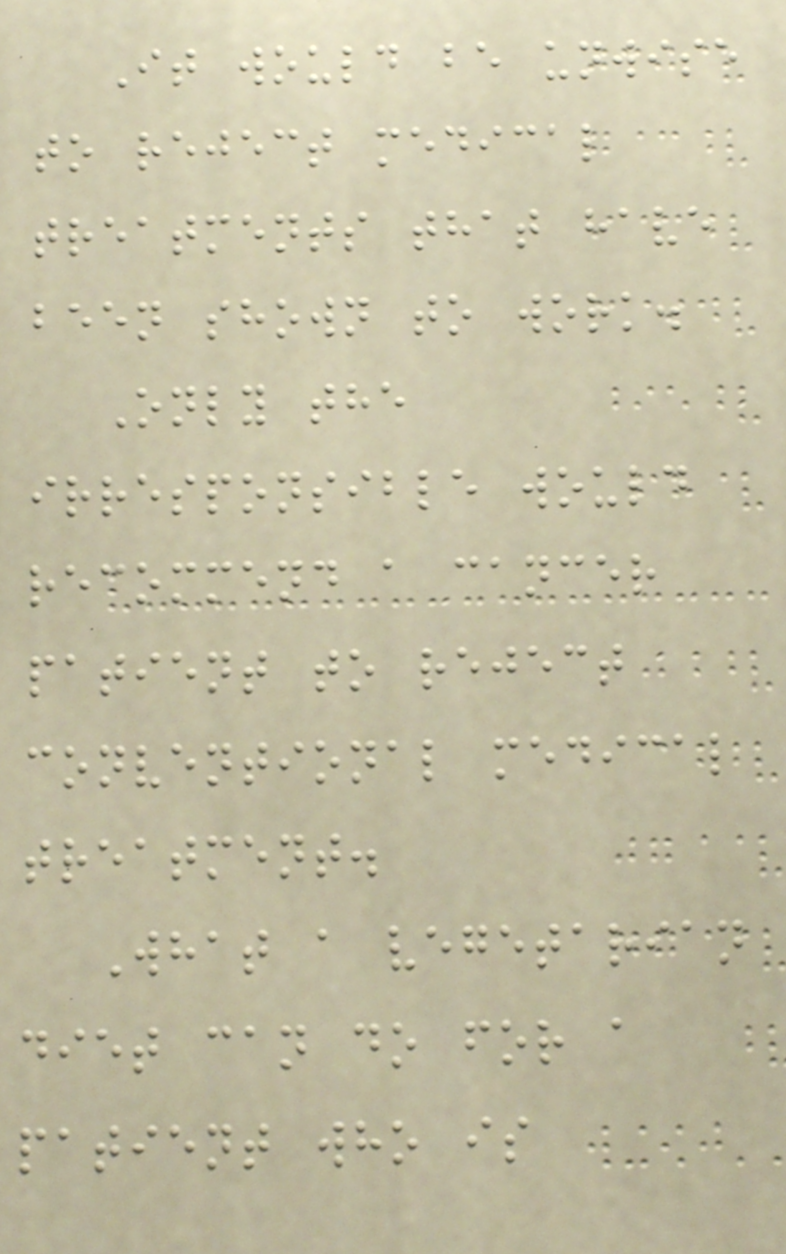It would be unwise
to reject medical
treatments that have
been shown to work.
Only the
irresponsible would
recommend a cancer
patient to reject
conventional medical
treatment.
What a vegetarian
diet can do for a
patient who is
